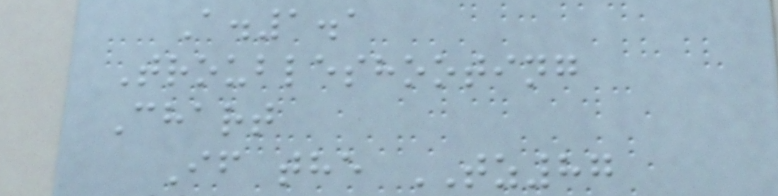A.1.1
Troubleshooting
Chart
If the TZ87
